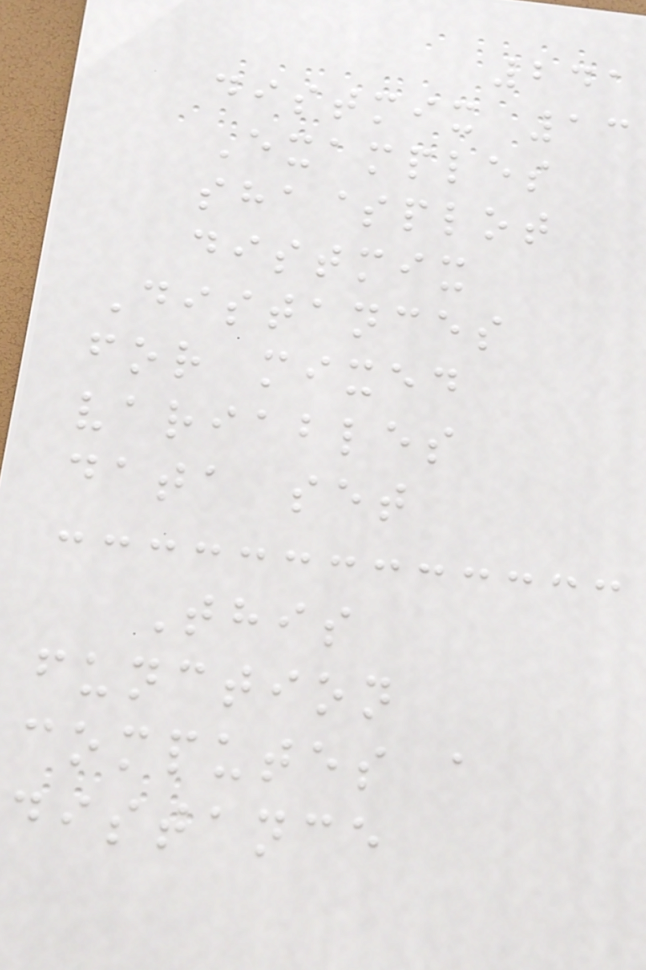241
distmix 13
Examples
sha$plot
distmix
Distances
for mixed
variables
data set
This
function
computes a
distance
